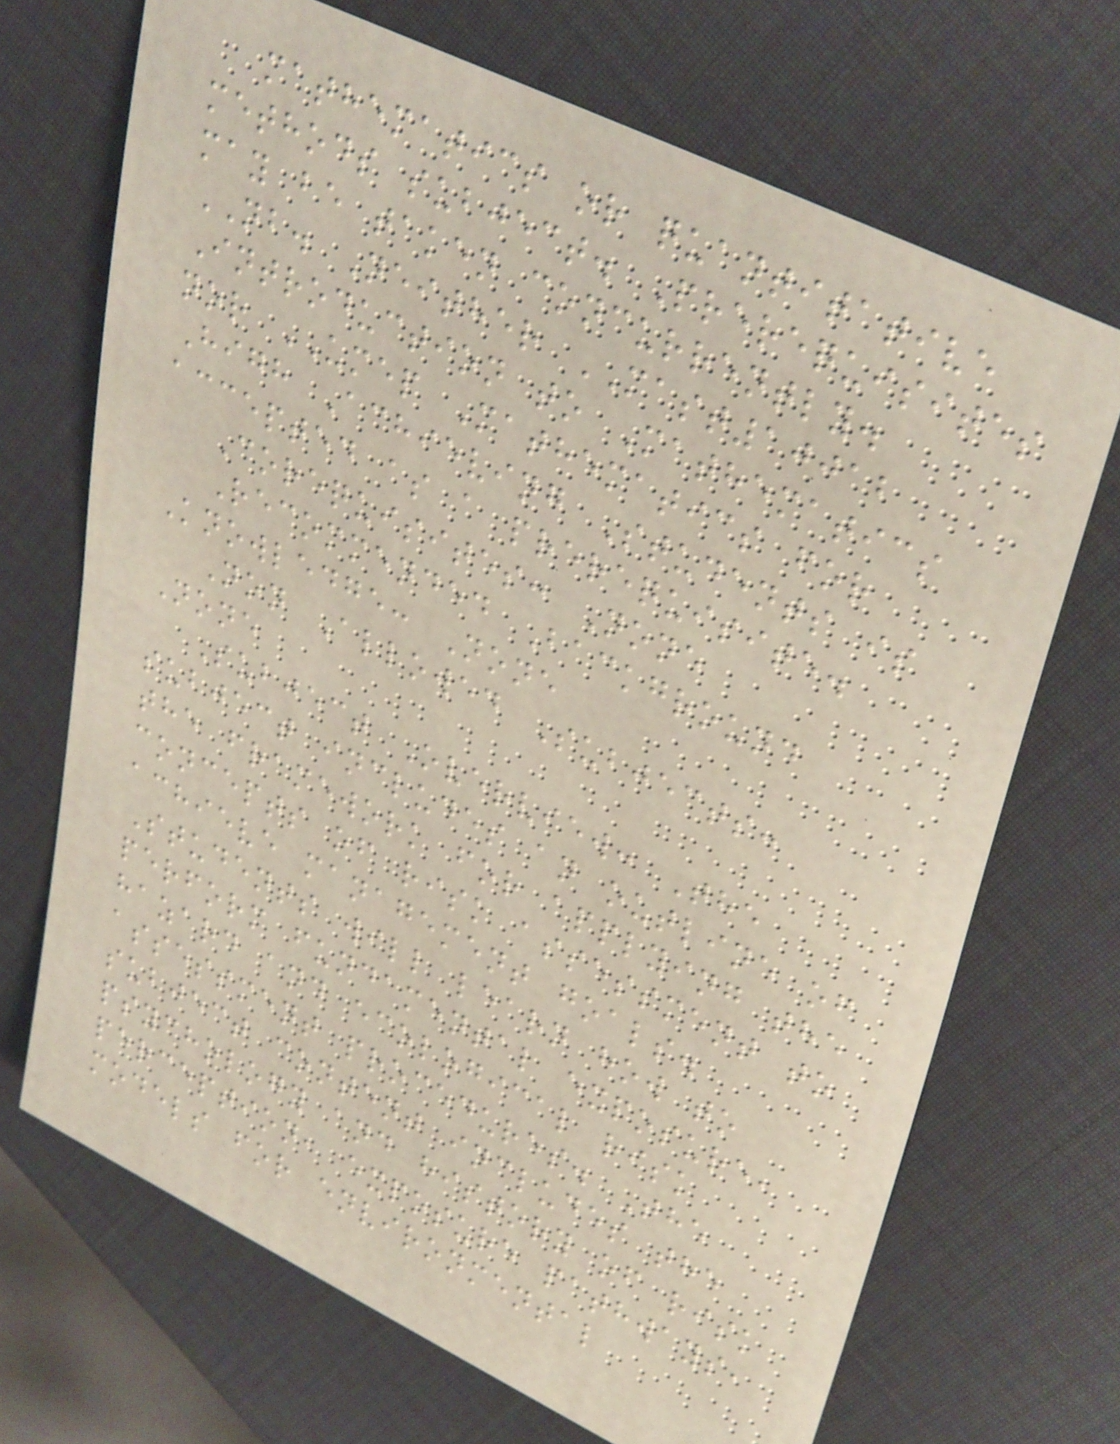mathematics or quantitative
methods subject. Prerequisites
may be taken concurrently.
NB. Neither MAST10012
Introduction to Mathematics
nor UMEP Mathematics for
High Achieving Students is
accepted as a prerequisite.
Corequisites: None
Recommended Background
Knowledge: None
Non Allowed Subjects:
None
Subject Overview: The
subject includes an outline of
the framework for applying the
concepts of risk assessment to
achieve management goals.
Students will learn how to
perform fundamental exposure,
hazard and ecological risk
assessment procedures. The
subject content includes the
psychology and history of risk
perception, exposure pathways,
models for environmental
